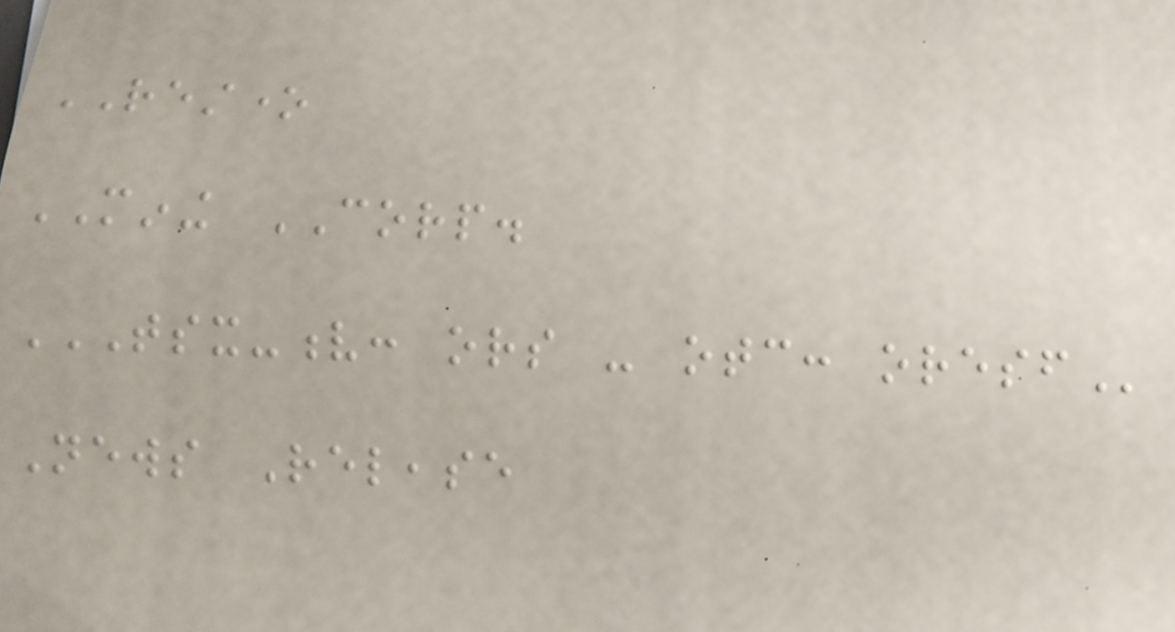RESTONE
MINING CORP.
TSX-V: ORS - OTC: ORESF
News Release
